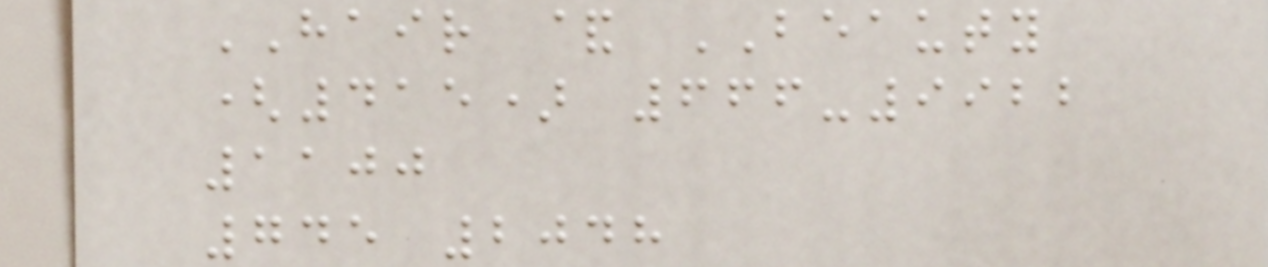HAIR & BEAUTY
(415) 666-9922
1100
745 2048
